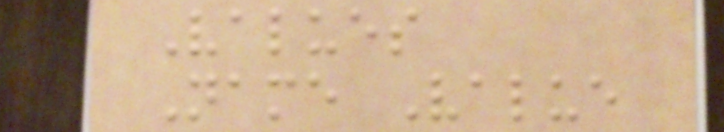Values
Name Value
